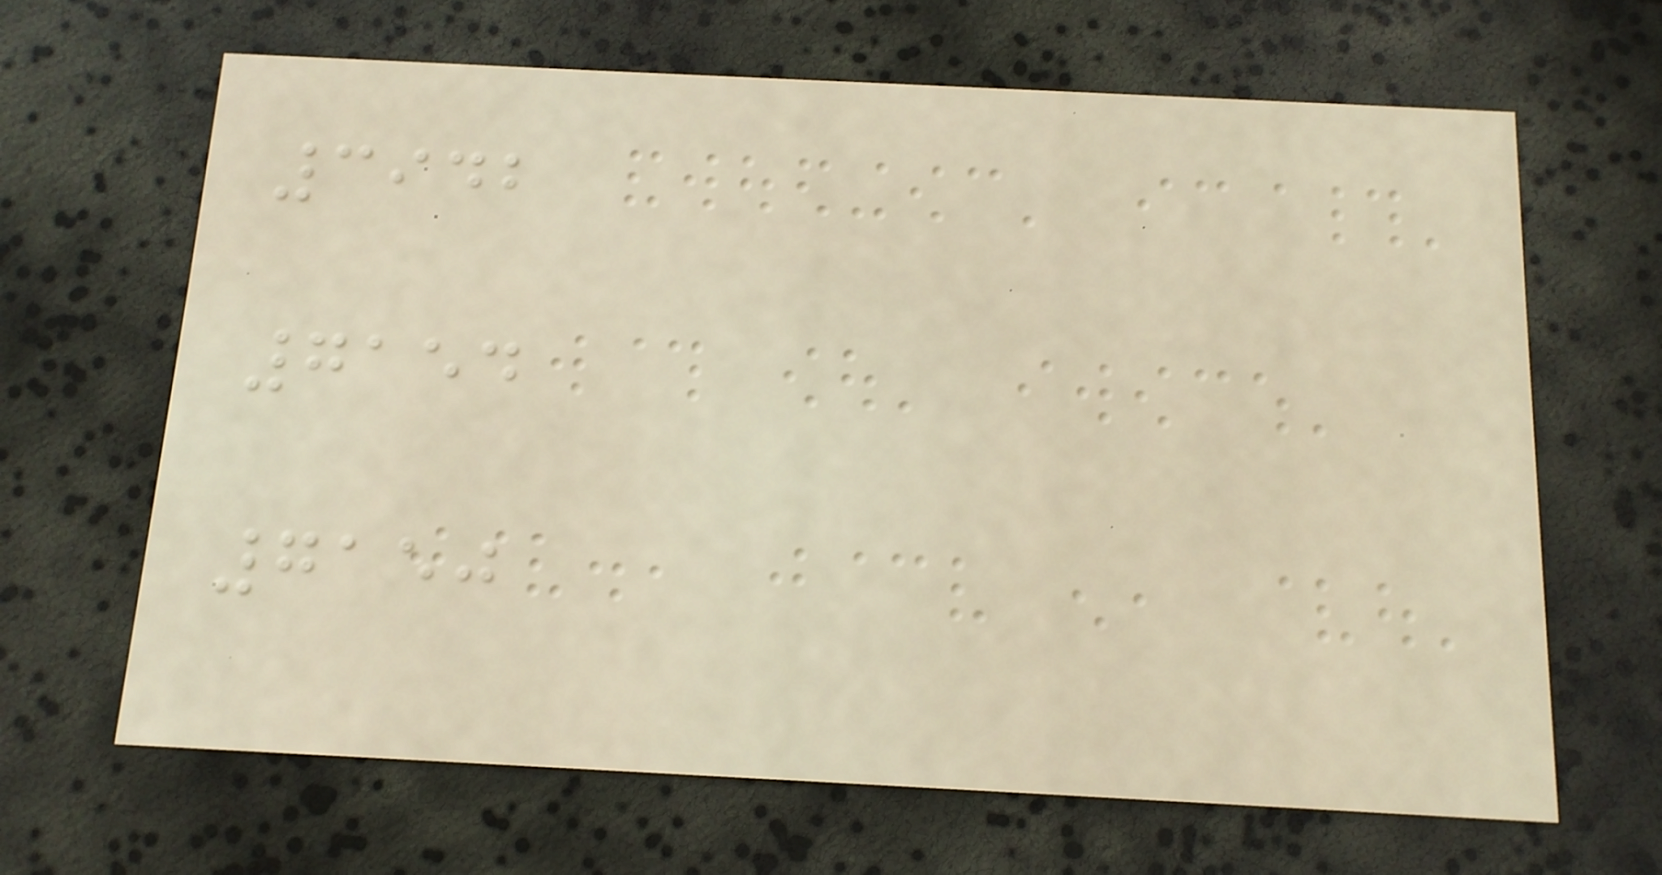3942
7154
7150
